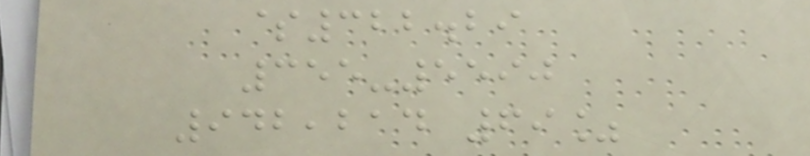$322.29
355-5590
942,214 69%
